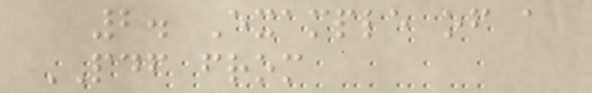2. Example of a
PDF from
